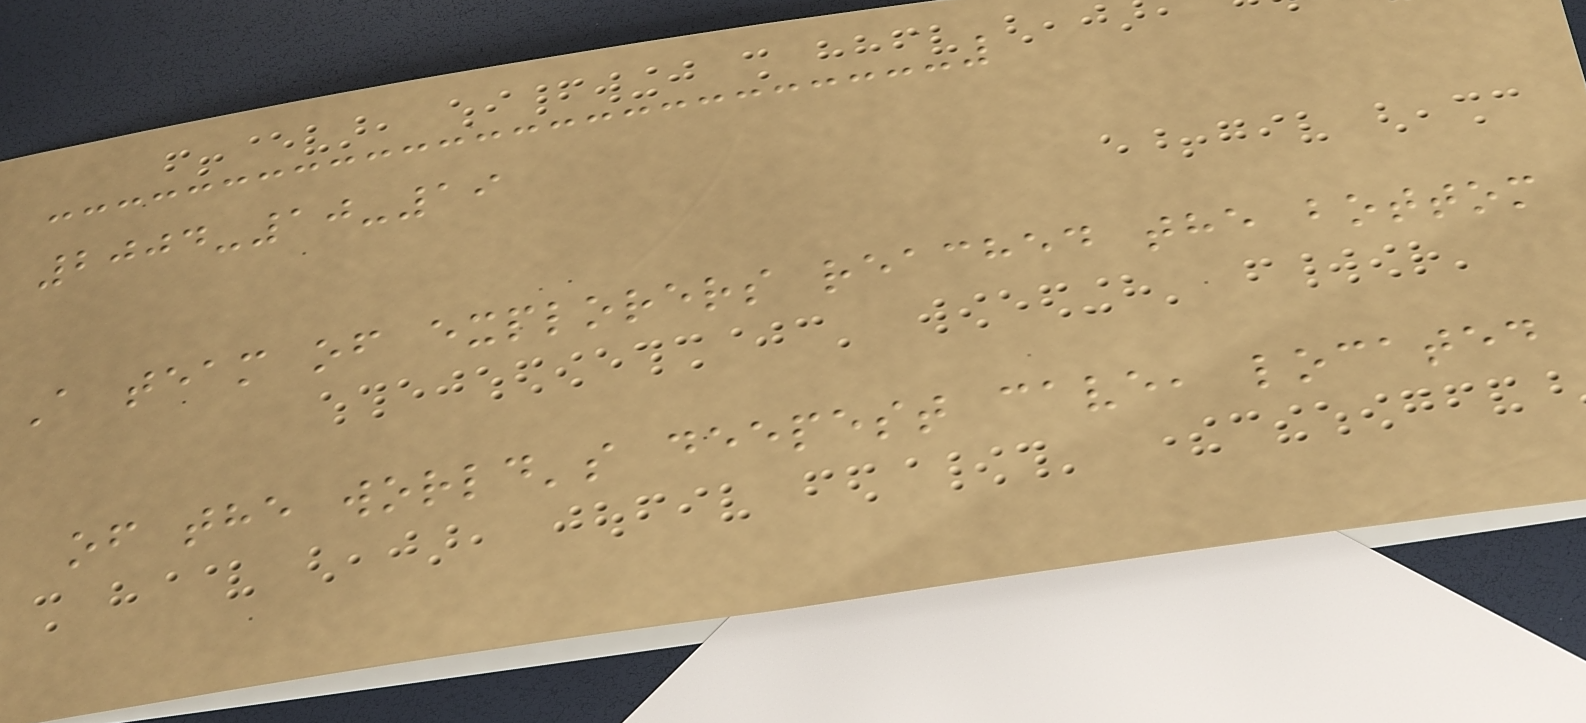2004-10-19
A team of explorers reached the bottom
of the world's deepest cave, located
